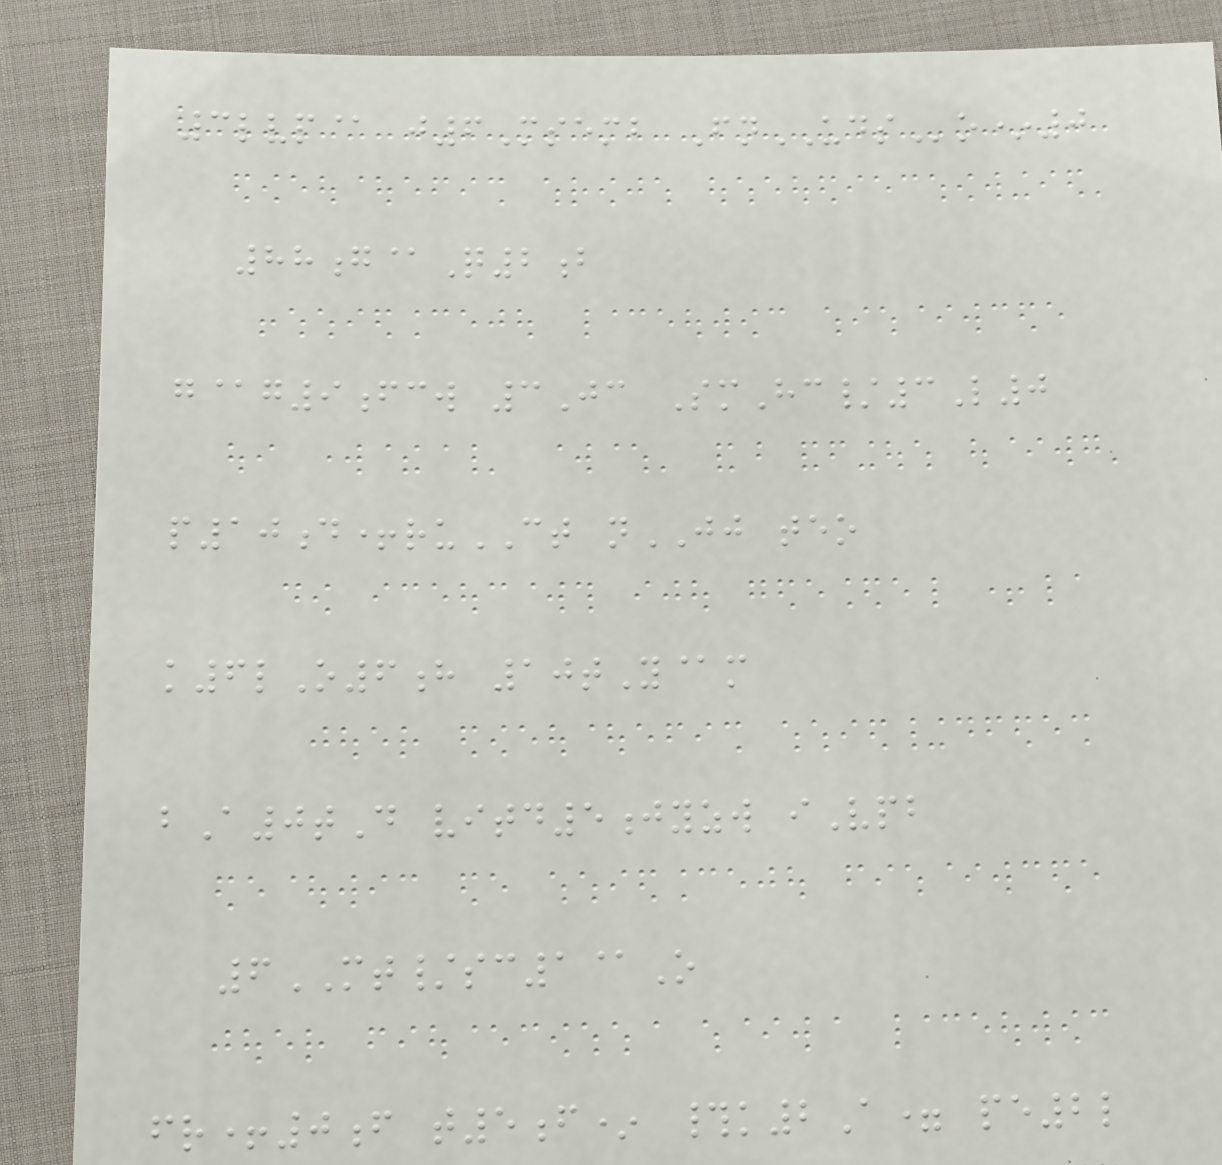3lvp@ j6Msemb FnUDSo*0
88g@Q2b
g@g9fcw 3Jc SmHc/3L0
p10d+ruCT nJJ teo
k6lO6h 10tY@m
bA0tD vitd5jyzw iVpb
6MT/sc1@O
fr+0f t5f* #k2A= pe2l
